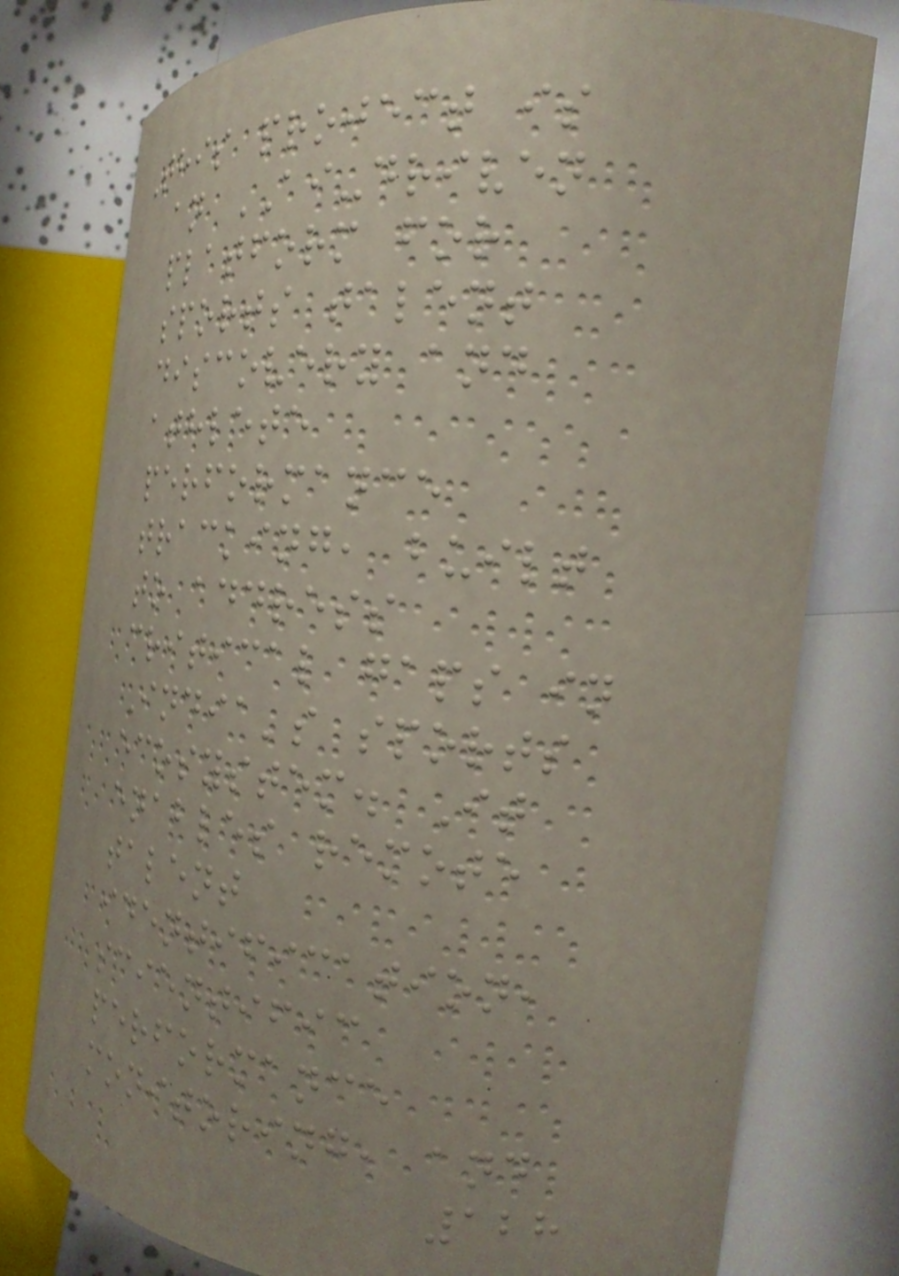This project is
an AI-driven
platform for
sports talent
discovery and
athlete
performance
tracking, built
to address
critical gaps in
India's sports
ecosystem. It
enables remote
talent
identification,
scientific
performance
monitoring, and
128
